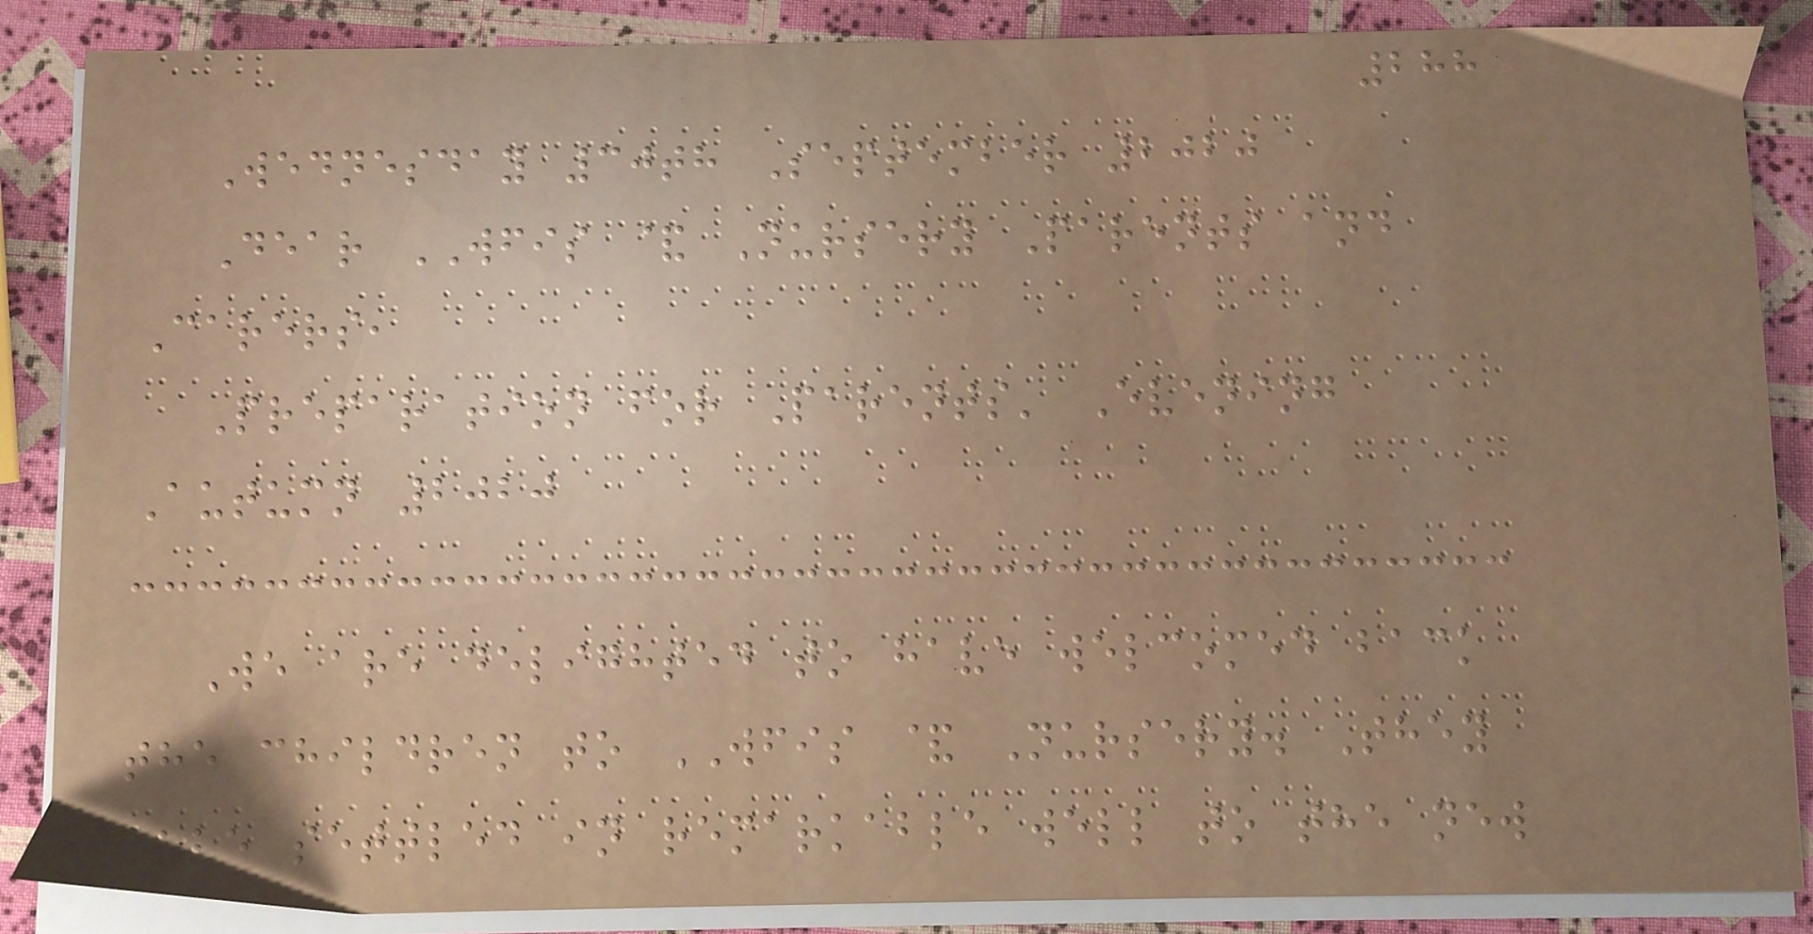288
Wednesday 30th September 2020
Dear WFIS & Nursery Parents and
Carers,
Preparation for Parents' Evening
Autumn 2020
We are delighted to have welcomed back
the children to WFIS & Nursery. They
have settled in remarkable well to the new
